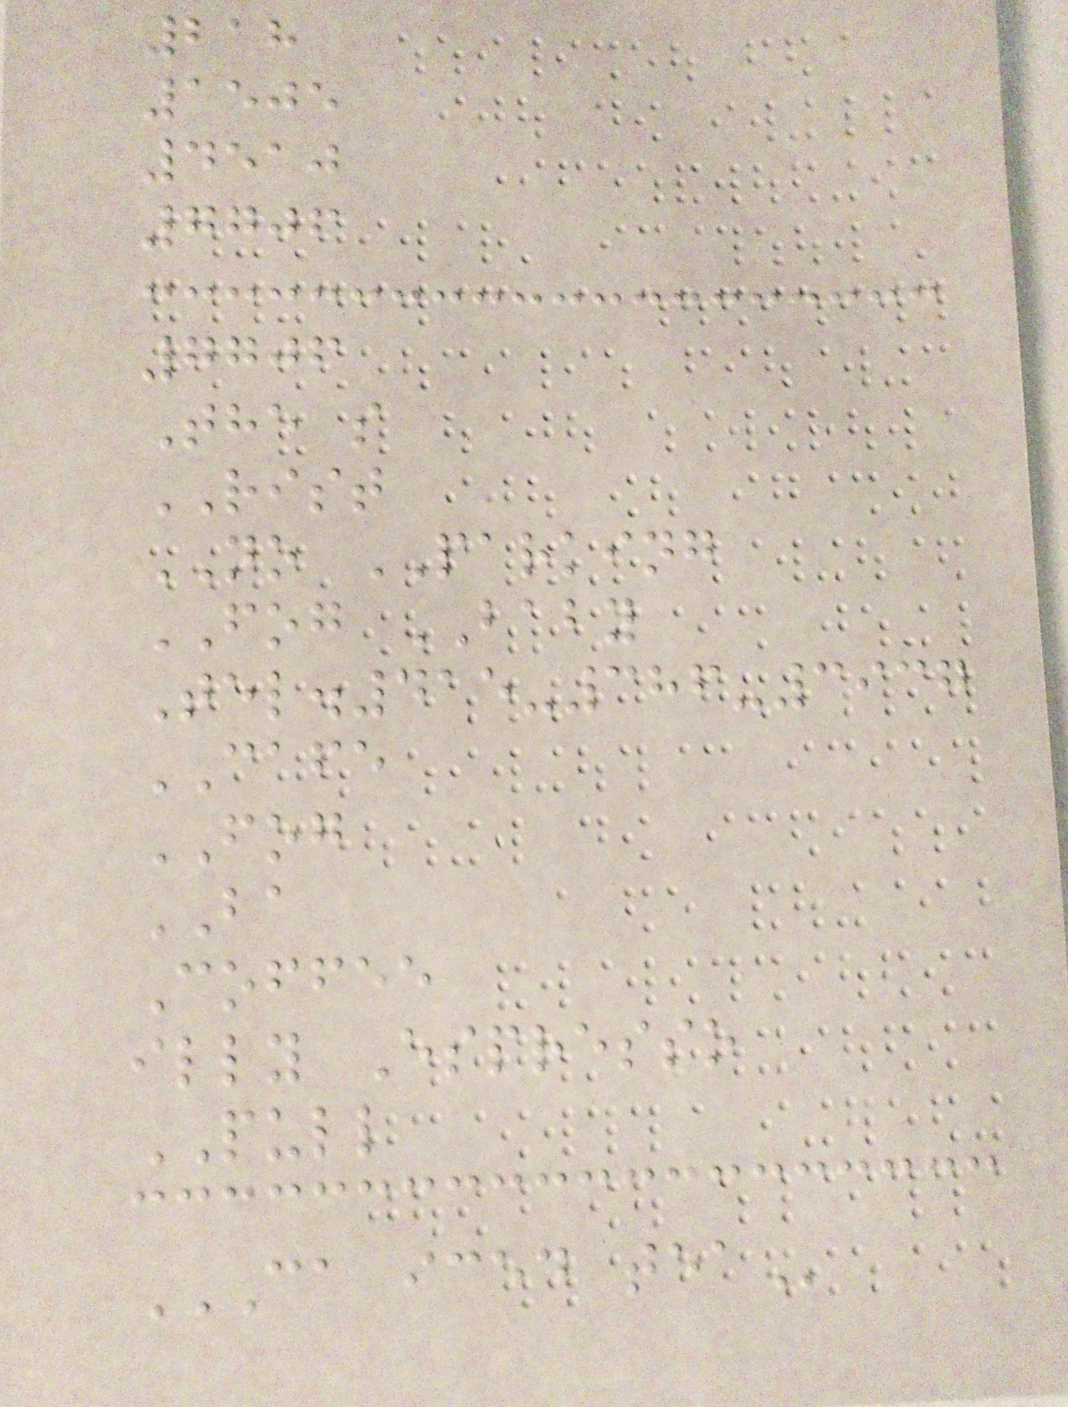218
1505
4510
7706
7706
The s
RIST
NO PARKING
FOG BABY
Tel.415-386-3937
CAFE
FOG
BA
Coffee
illy Espresso
PULL
CA ICED TEA
